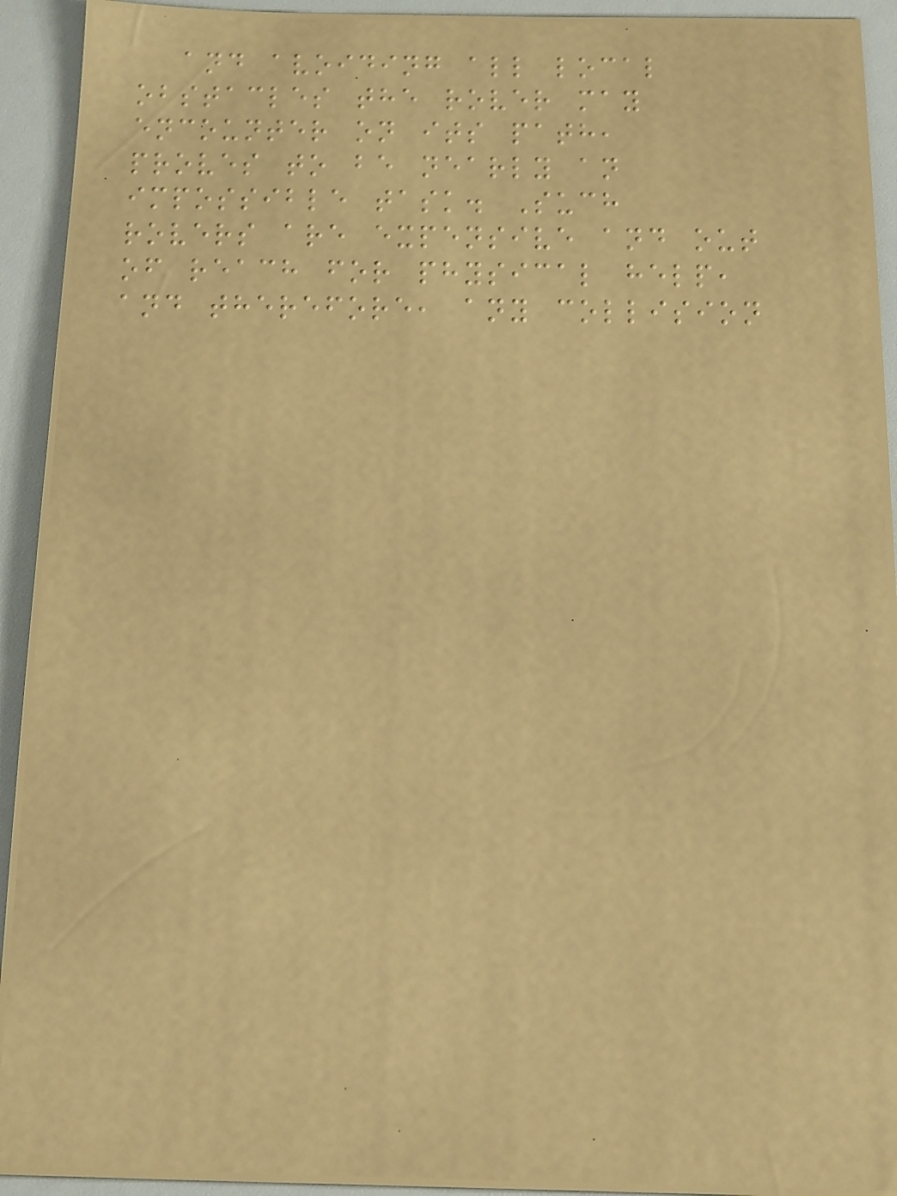and avoiding all local
obstacles the rover may
encounter on its path,
proves to be nearly an
impossible task. Such
rovers are expensive and out
of reach for physical help,
and therefore, any collision
